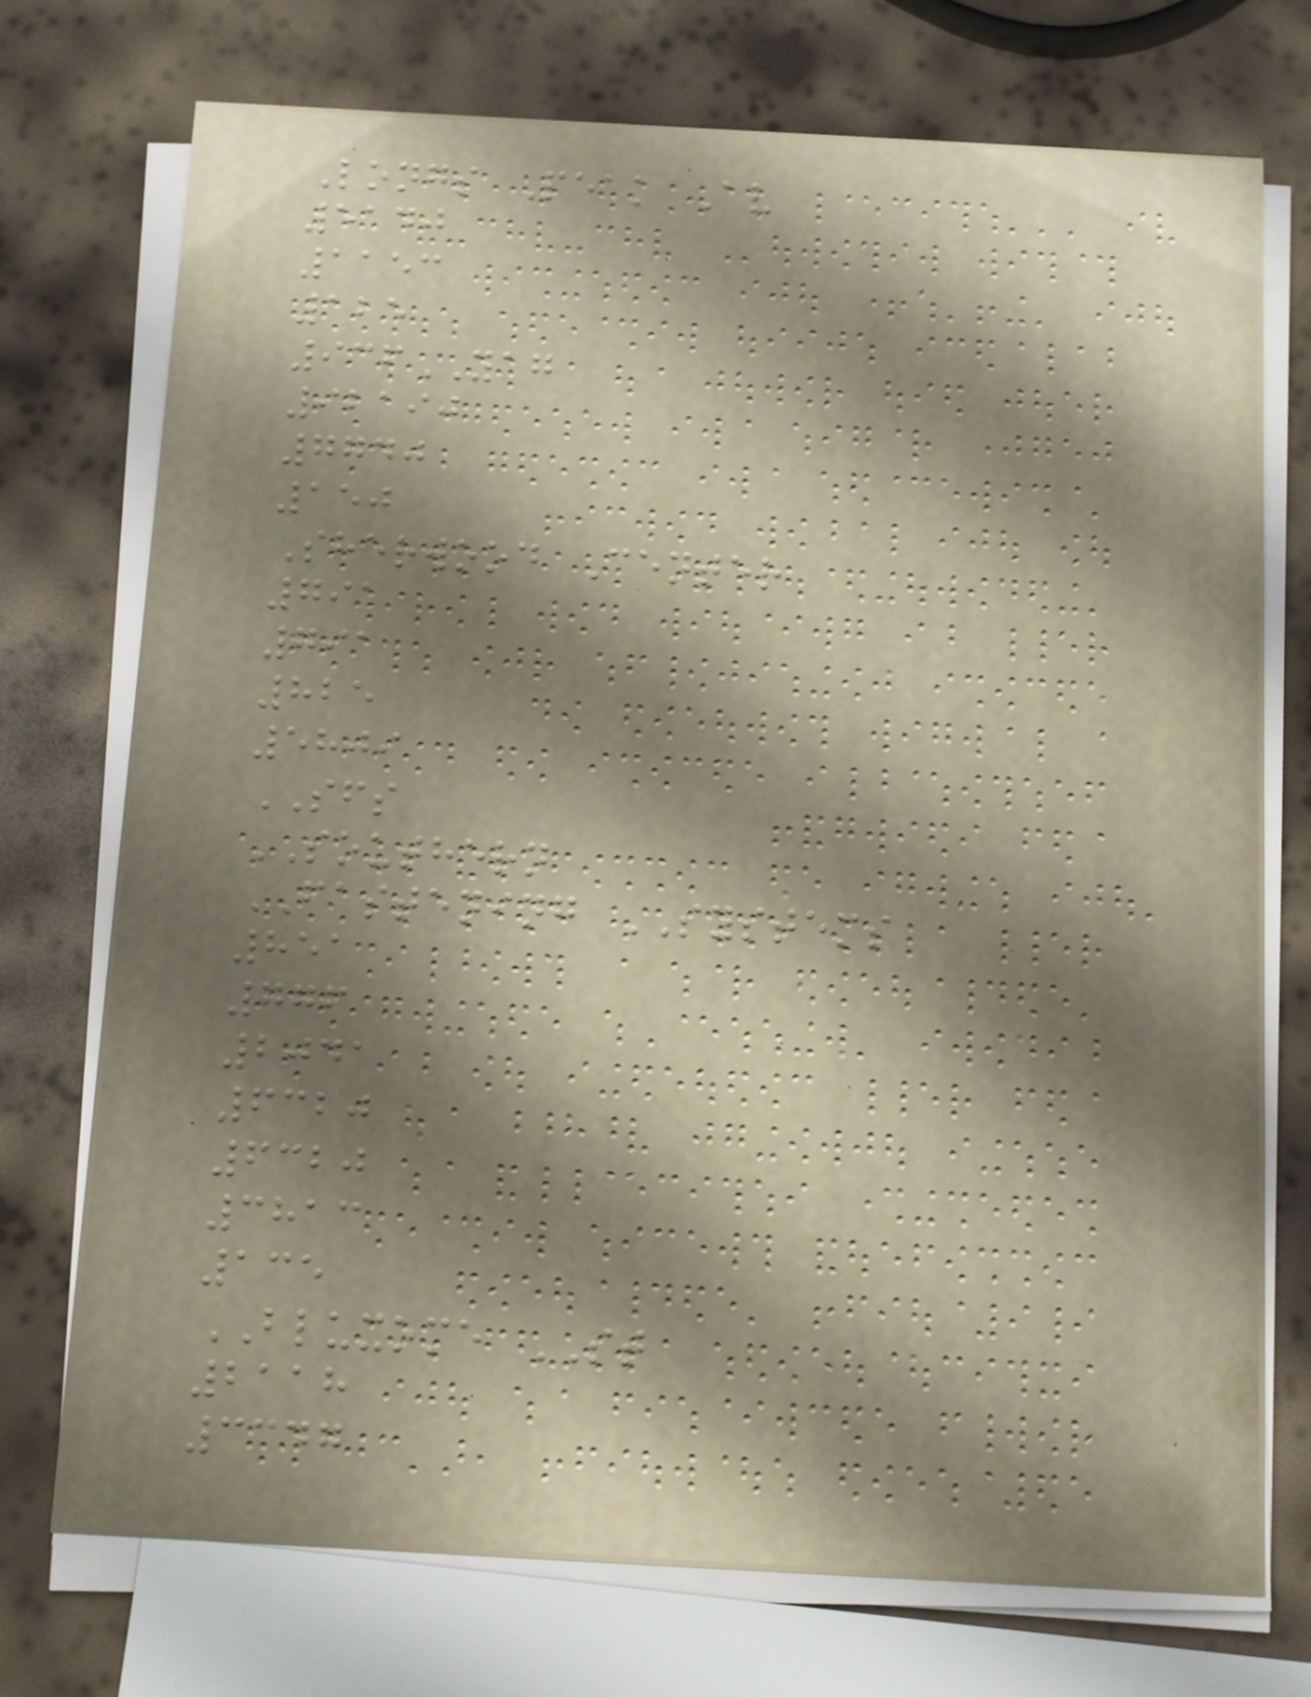Longs Peak Av
5140
1153
125
936YAG
92190
7740
150
Sherwood Center
791
791
825
5809
SFS
SOUTHERN
FASTENING SYSTEMS
851
776
2041
6320
6320
3813
135
BLUXOME ST
2118
3347
